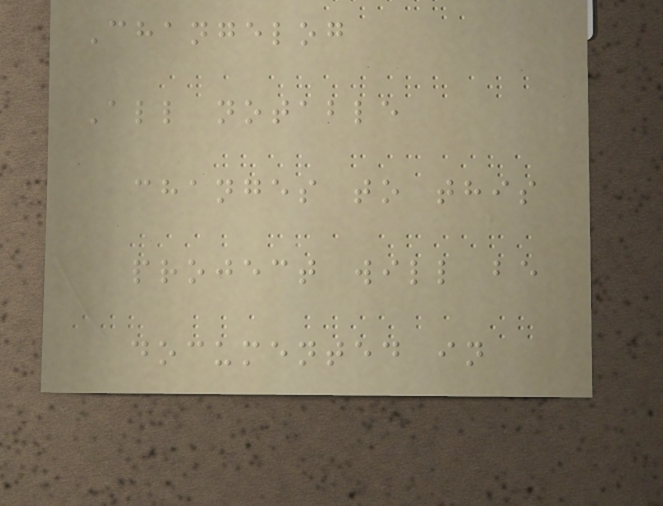Changelog
All notable
changes to this
project will be
documented in
